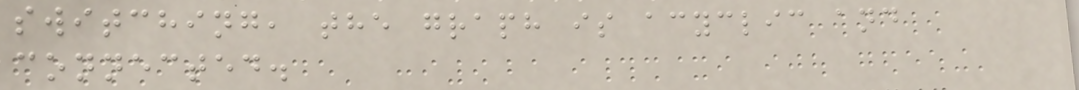switching, the graph is acyclic and
connected.
